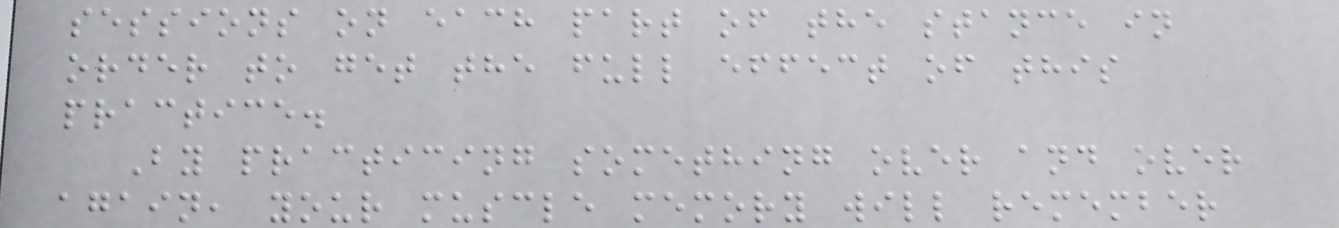sessions on each part of the stance in
order to get the full effect of this
practice.
By practicing something over and over
again, your muscle memory will remember
